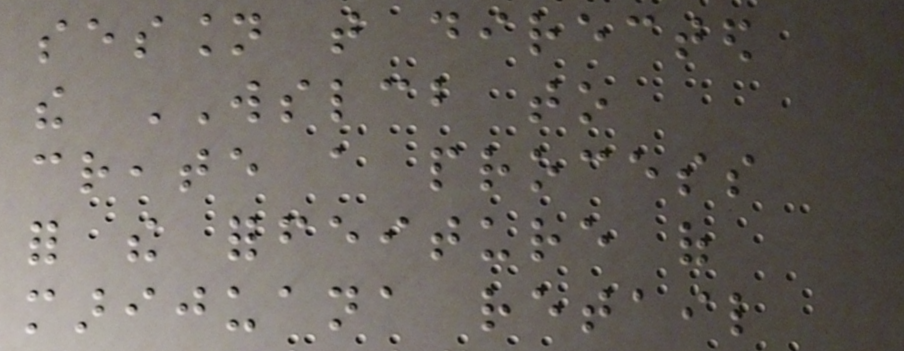session that directed
the WSLCB to
create a process
for the forfeiture of
marijuana retail
